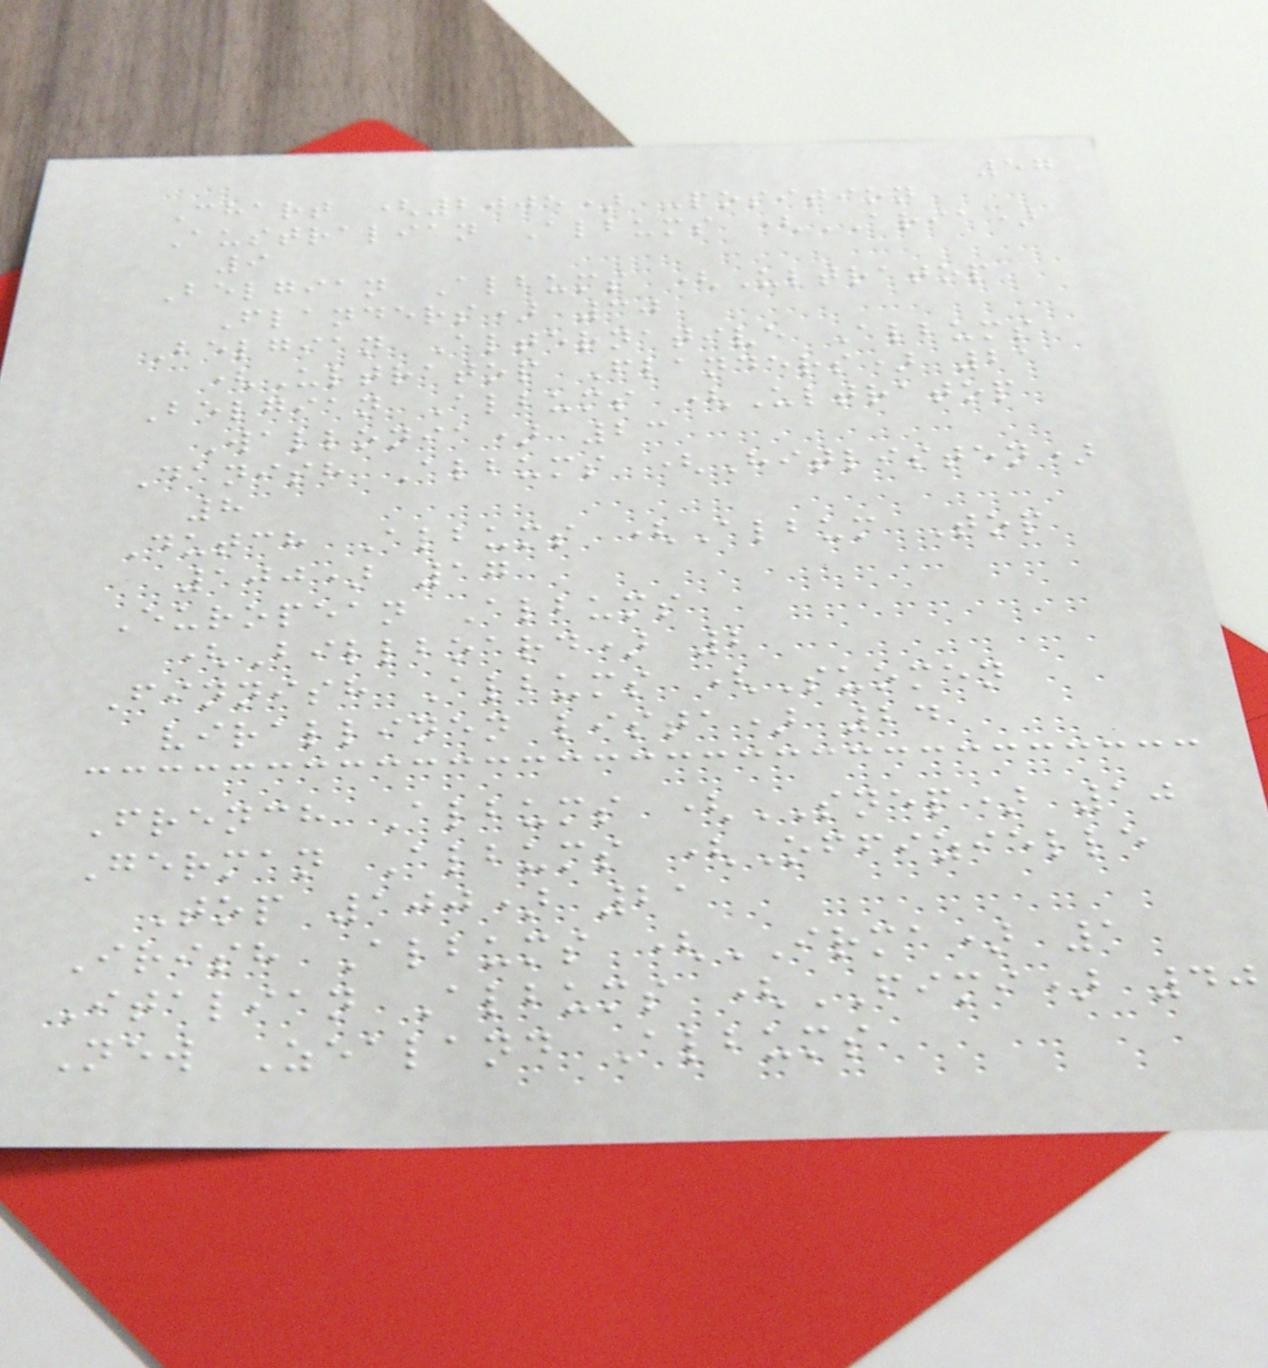57
Chart (2005) Position
Australian Albums (ARIA)
9
Belgian Albums (Ultratop
Flanders) 30
Belgian Alternative Albums
(Ultratop Flanders) 21
Belgian Albums (Ultratop
Wallonia) 23
Danish Albums (Hitlisten)
8
Dutch Albums (Album Top
100) 17
European Albums
(Billboard) 2
Finnish Albums (Suomen
virallinen lista) 24
French Albums (SNEP) 10
German Albums (Offizielle
Top 100) 21
Irish Albums (IRMA) 1
Italian Albums (FIMI) 40
New Zealand Albums
